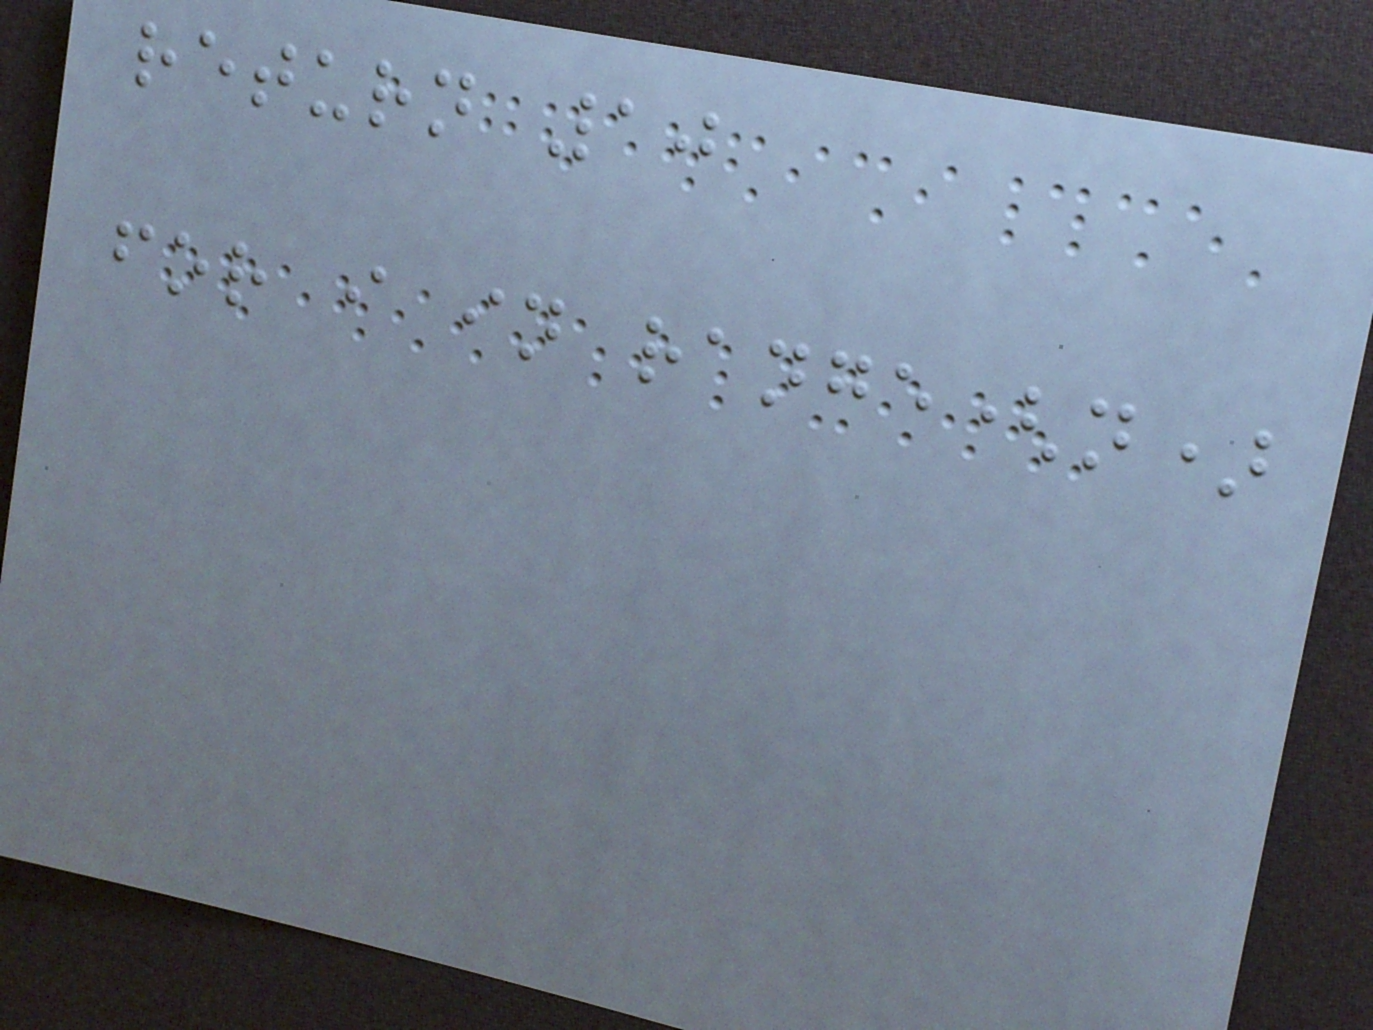return 10
for i in range(n)
